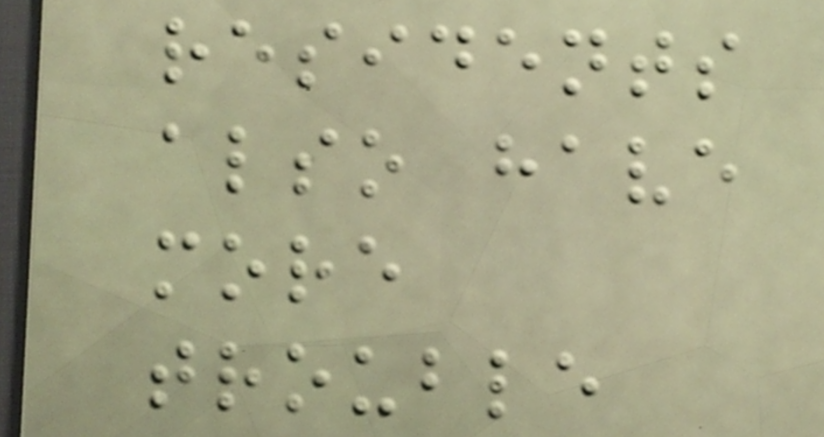residents
also have
more
trouble
